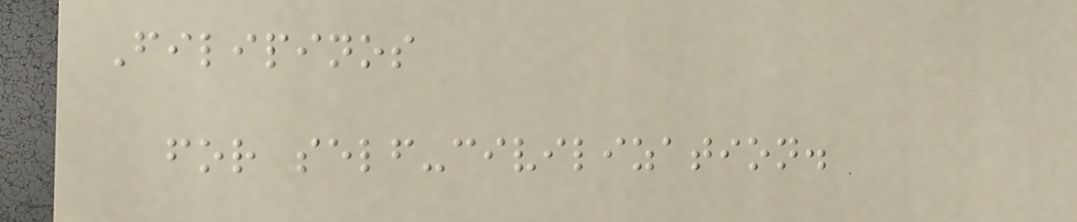Filipinos
for self-civilization.
